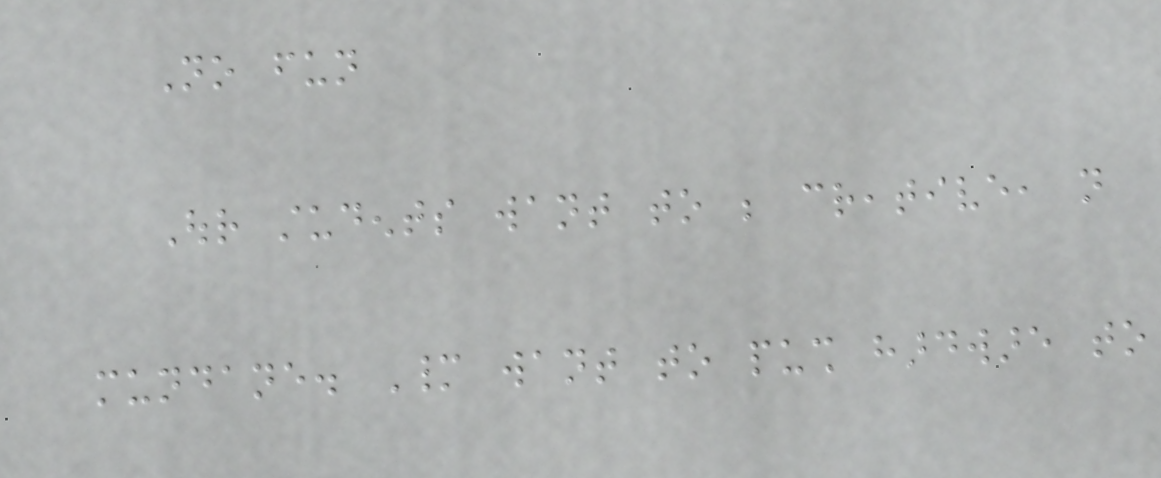No fun
Our students want to be creative, not
mundane. Many want to push hardware to
